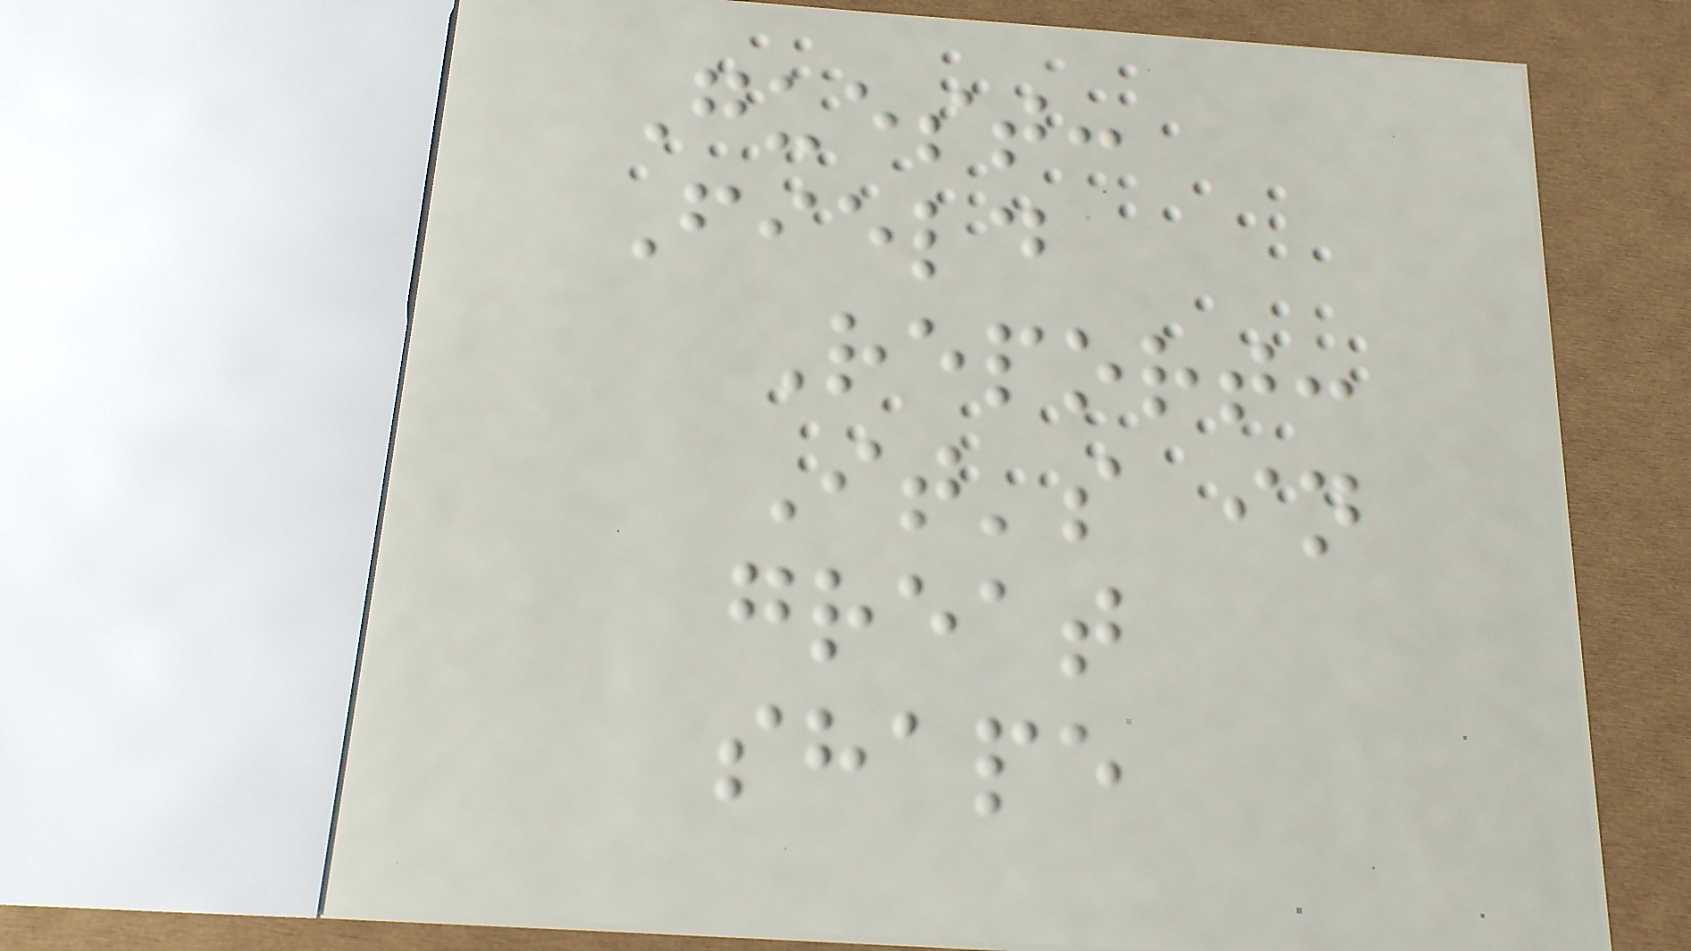Guest:
Field
Report:
It's in
great
shape
